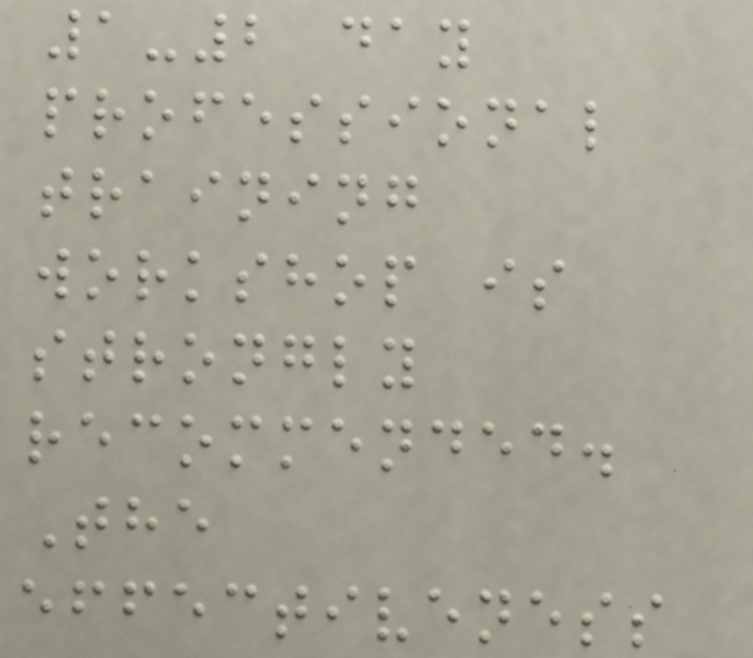1-2 day
professional
training
workshop is
strongly
recommended.
The
effectiveness
